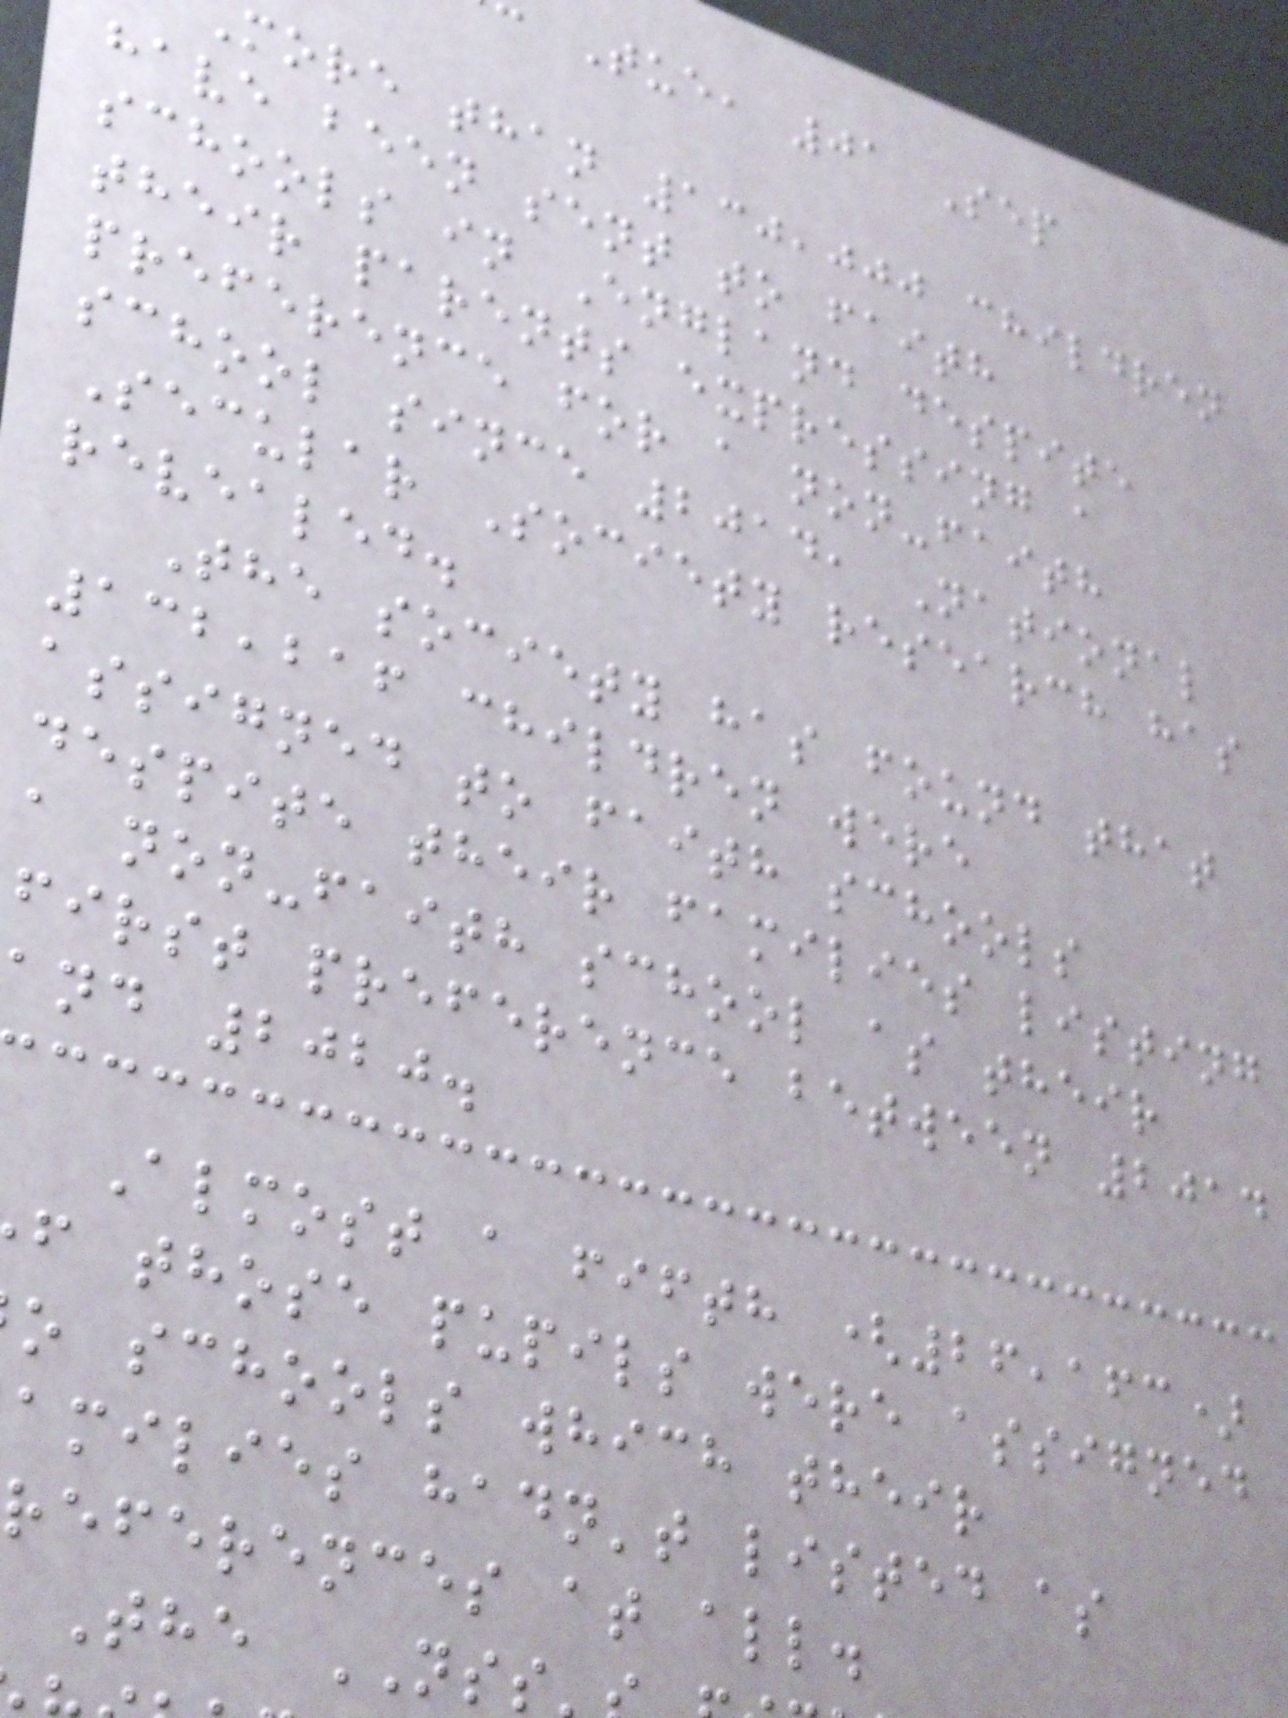Tue, 01 Sep
more than 130,000 children
have been sent to faith
schools in England despite
their parents expressing a
preference for a non-faith
school since 2014, National
Secular Society research has
revealed.
The society has found that
132,216 children were
assigned to faith schools
despite their families listing
a non-faith school as their
first preference between 2014
and 2020.
Almost a fifth (26,163)
f those pupils were assigned
o schools which their
amilies hadn't listed as
references at all.
The NSS
